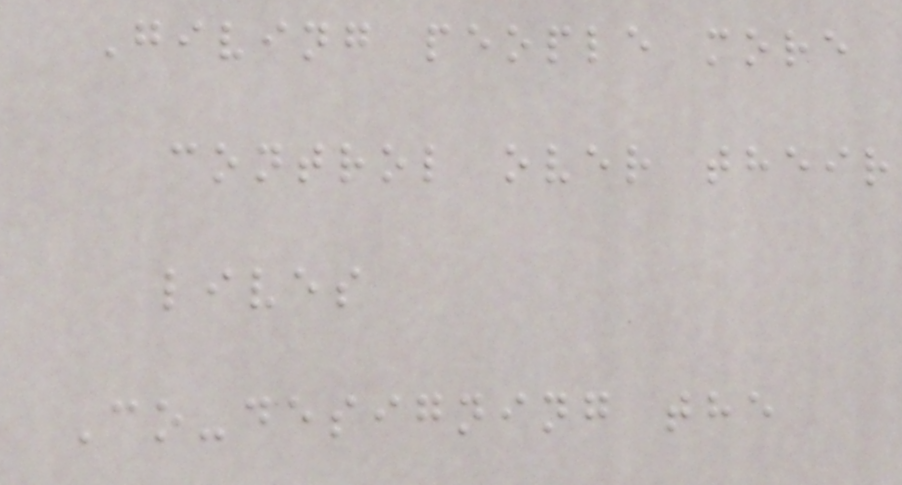Giving people more
control over their
lives
Co-designing the
